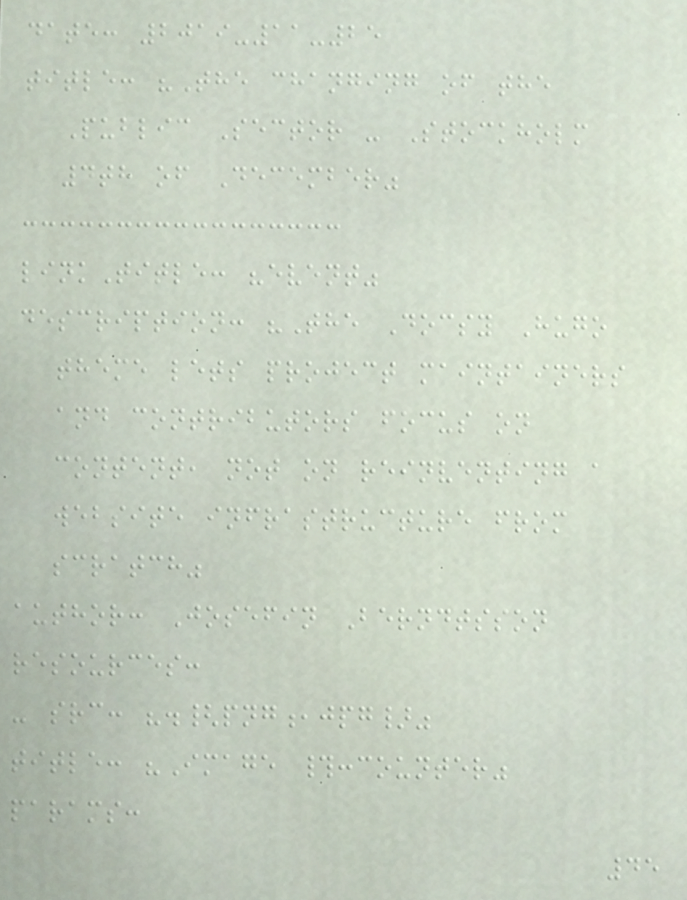date: 2019-11-25
title: "The changing of the
Public Sector - Stockholm
4th of December"
linkTitle: "event"
description: "The Docsy Hugo
theme lets project maintainers
and contributors focus on
content, not on reinventing a
website infrastructure from
scratch"
author: Josefin Berndtsson
resources:
- src: ".{png,jpg}"
title: "Image #:counter"
params:
45
